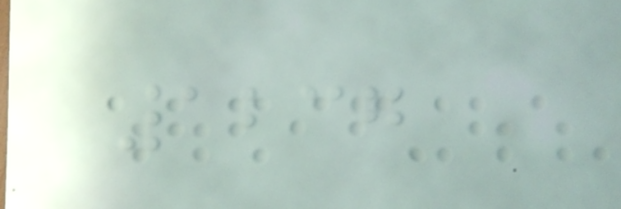1237
